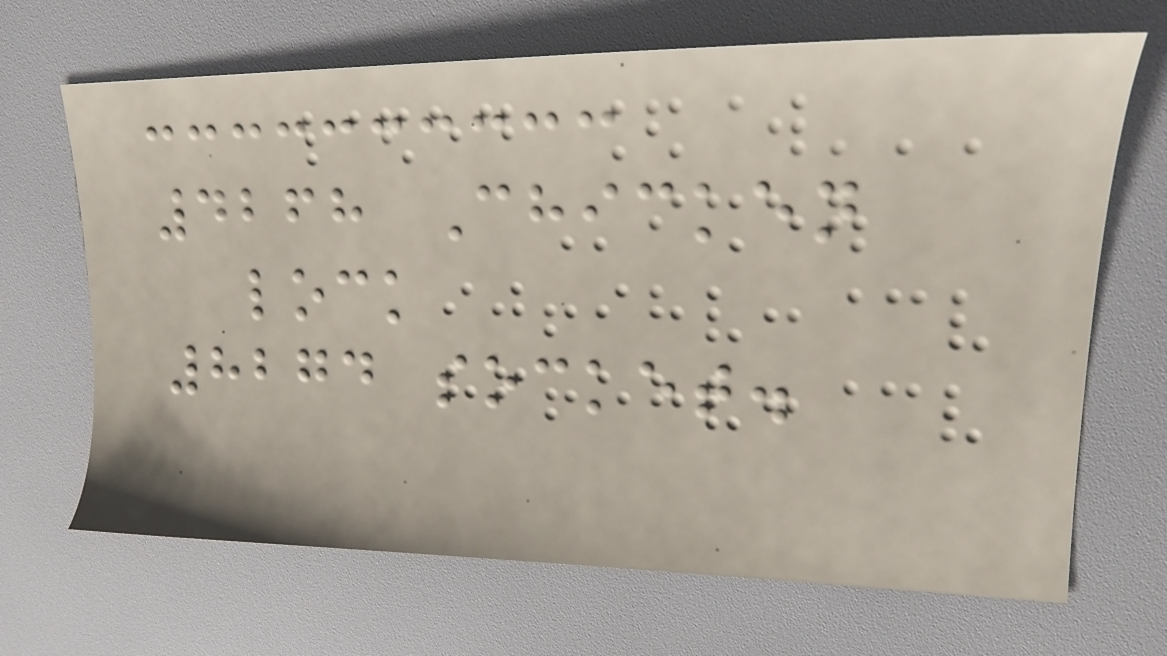4268 Chicken
lock
8274 socket.
